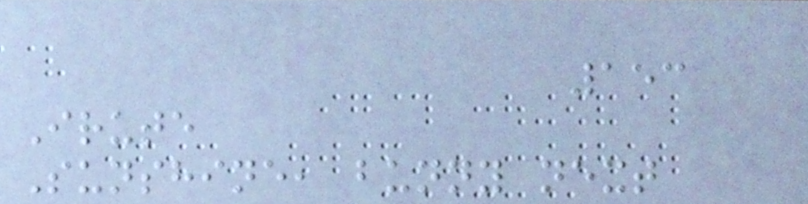153
Irute
Sunshine, bunny next
